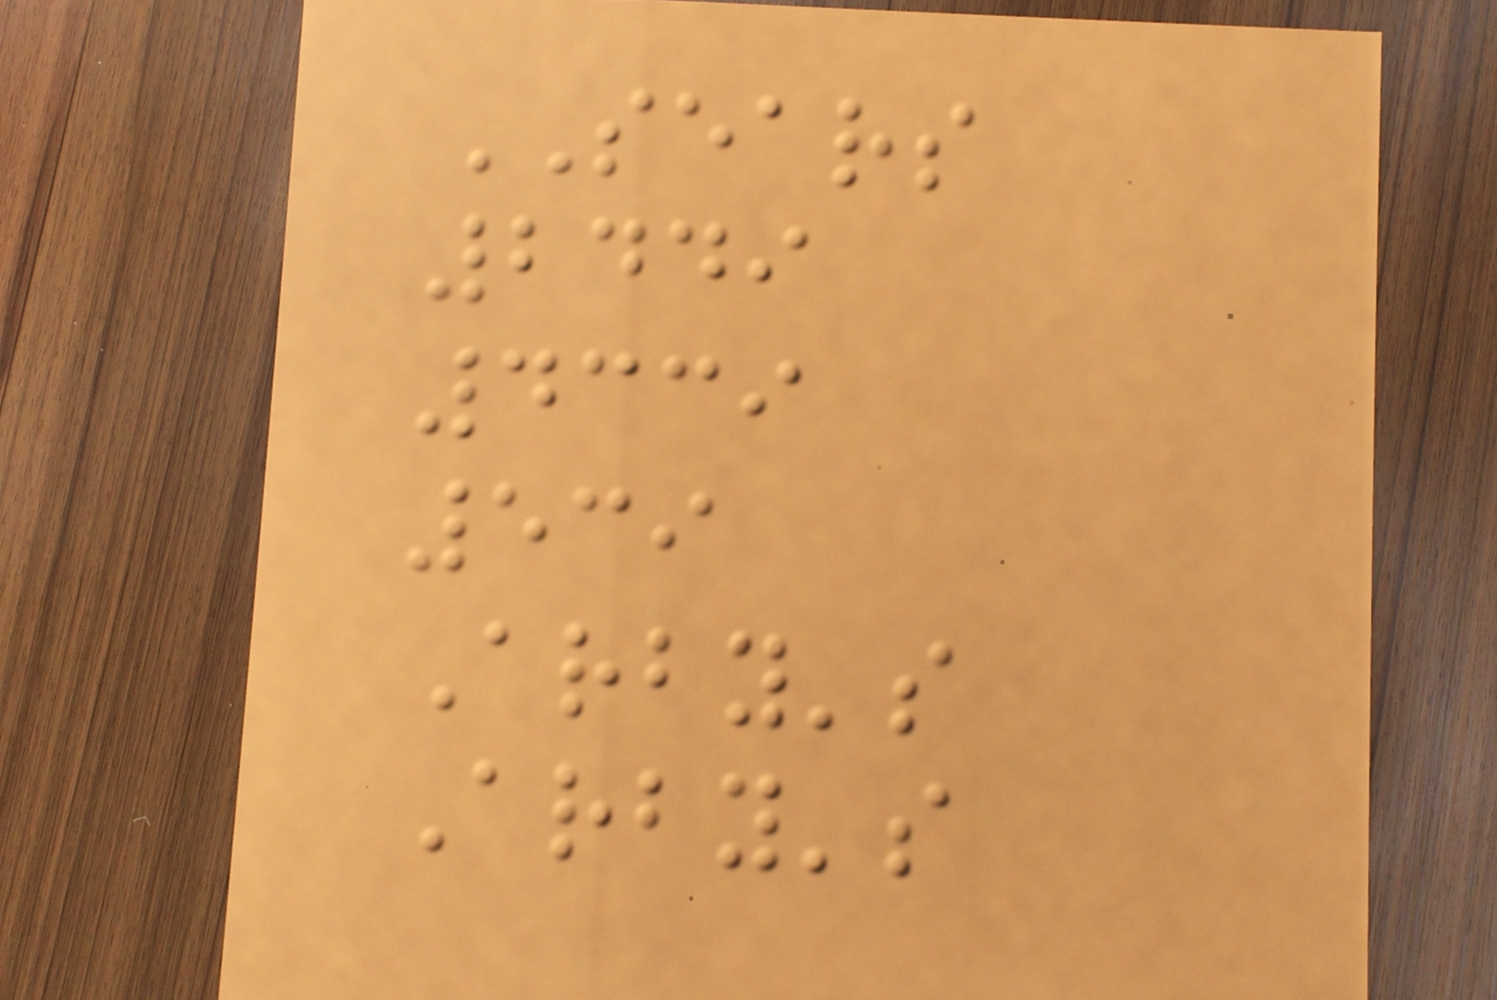SEARS
2449
4339
539
Arby's
Arby's
